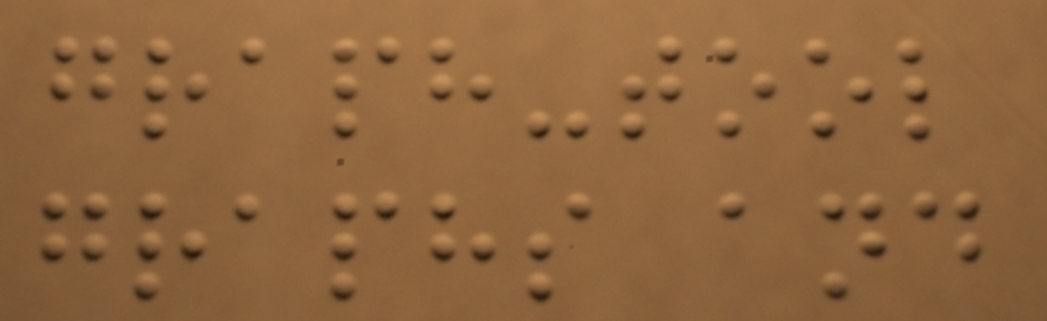graph-tool
graphs and
